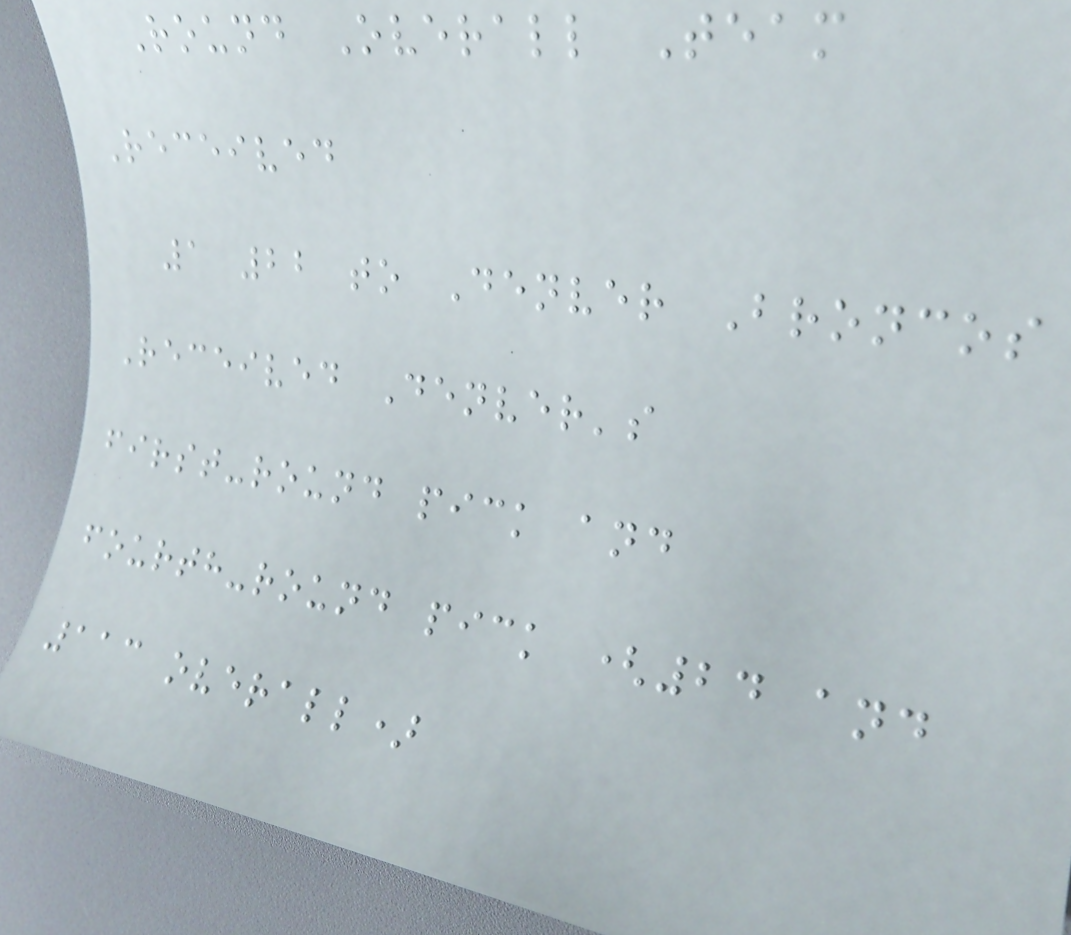Round Overall Team
Received
1 22 to Denver Broncos
Received Denver's
first-round pick and
fourth-round pick (24 and
113 overall)
